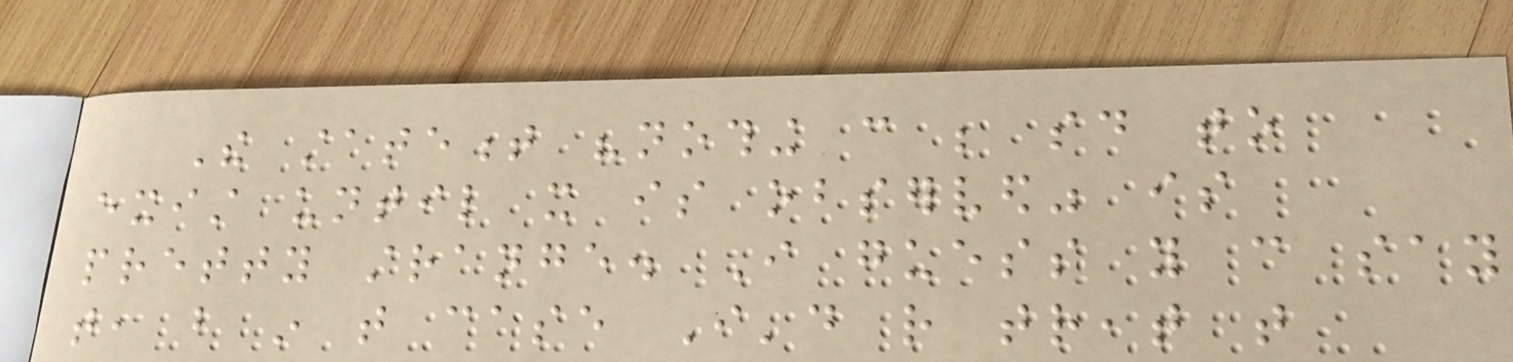The statement "nothing can be said to
exist until it is observed" is
pretty strange. I guess you can say
that, but in that case I'd rather treat that
